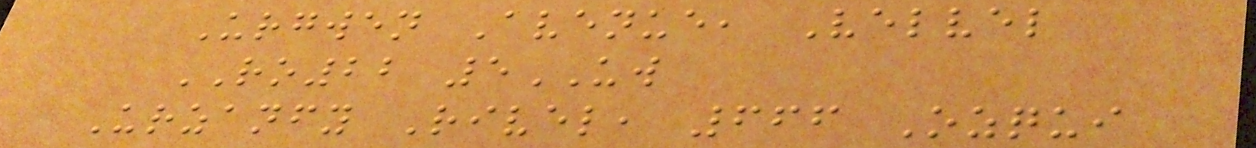Urgwen Avenue, Velvel
RO22 5UW
Urzanfy Rivel, 666 Ozqui
